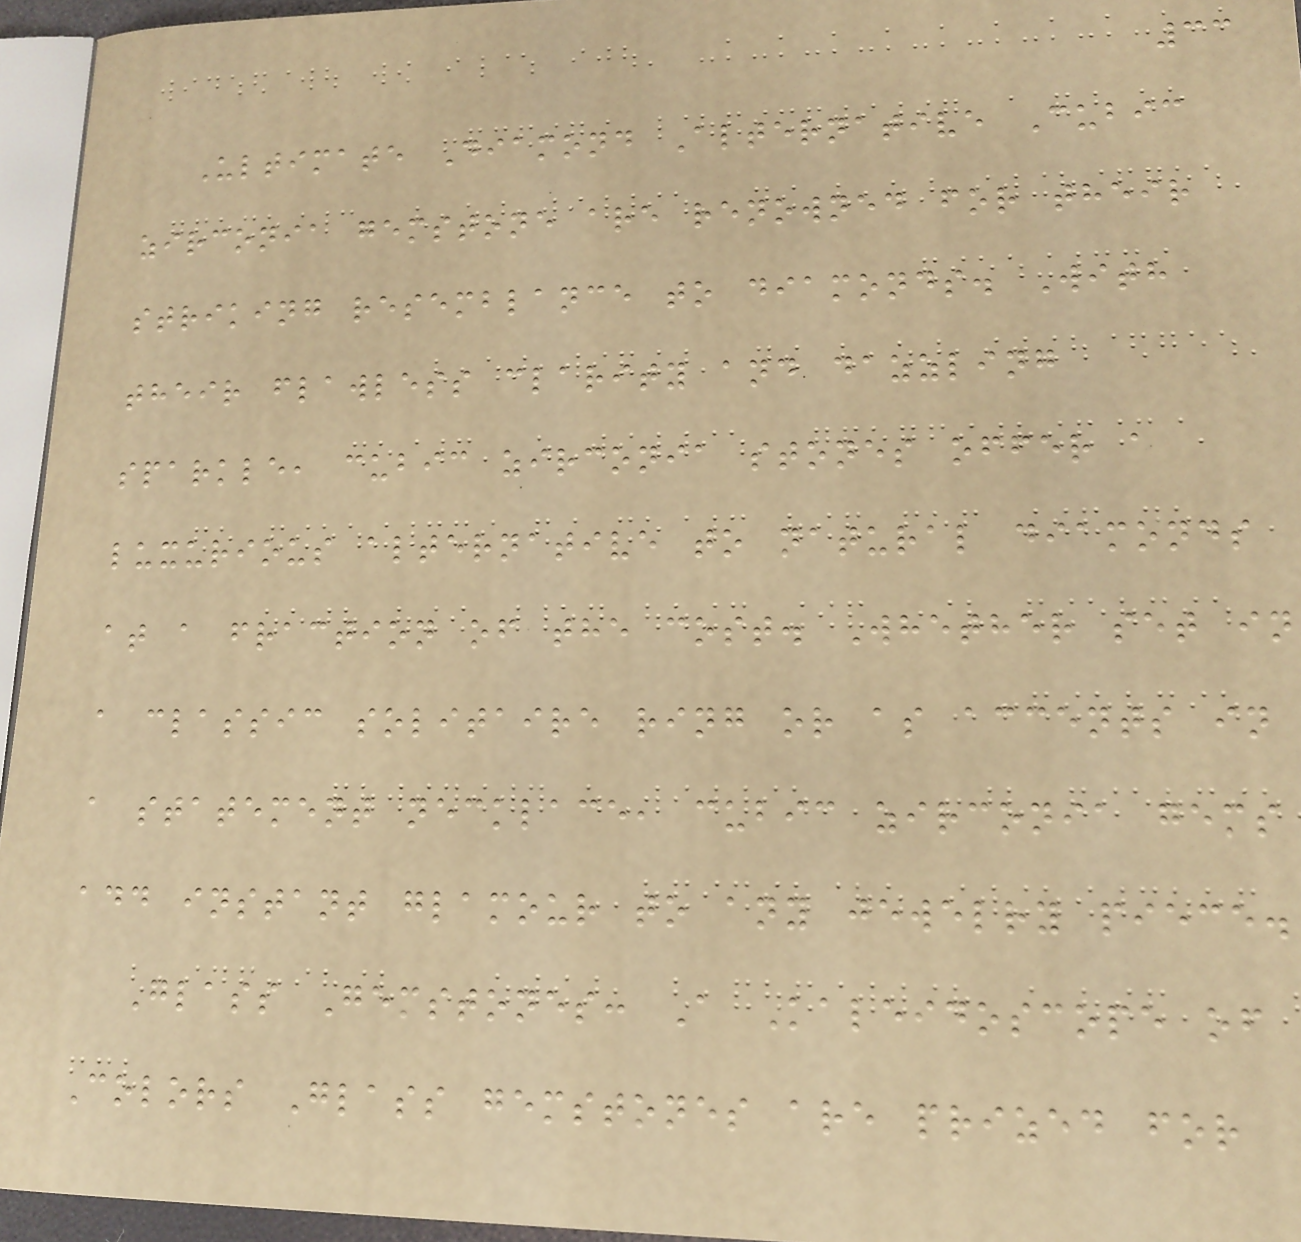33
Ultimate Diamond Alternative Cubic
zirconia gemstone are renowned for their
striking resemblance to diamonds. With
their flawless clarity and dazzling
sparkle, cubic zirconia stones offer a
luxurious alternative to natural diamonds
at a fraction of the cost. Whether set in
a classic solitaire ring or as accents in
a statement necklace, cubic zirconia gems
add instant glamour to any jewelry piece.
Glass Gemstones: A Kaleidoscope of
Colors Glass gemstones are prized for
